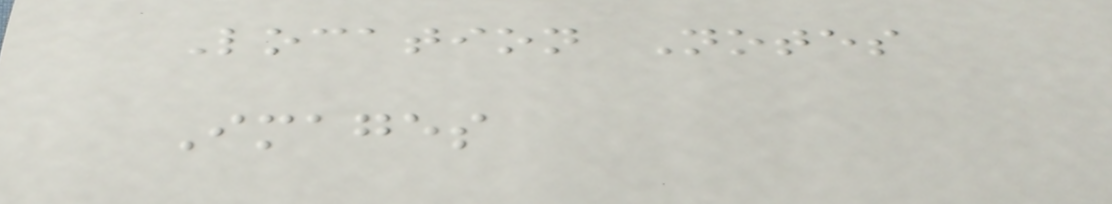Location Notes
Images
